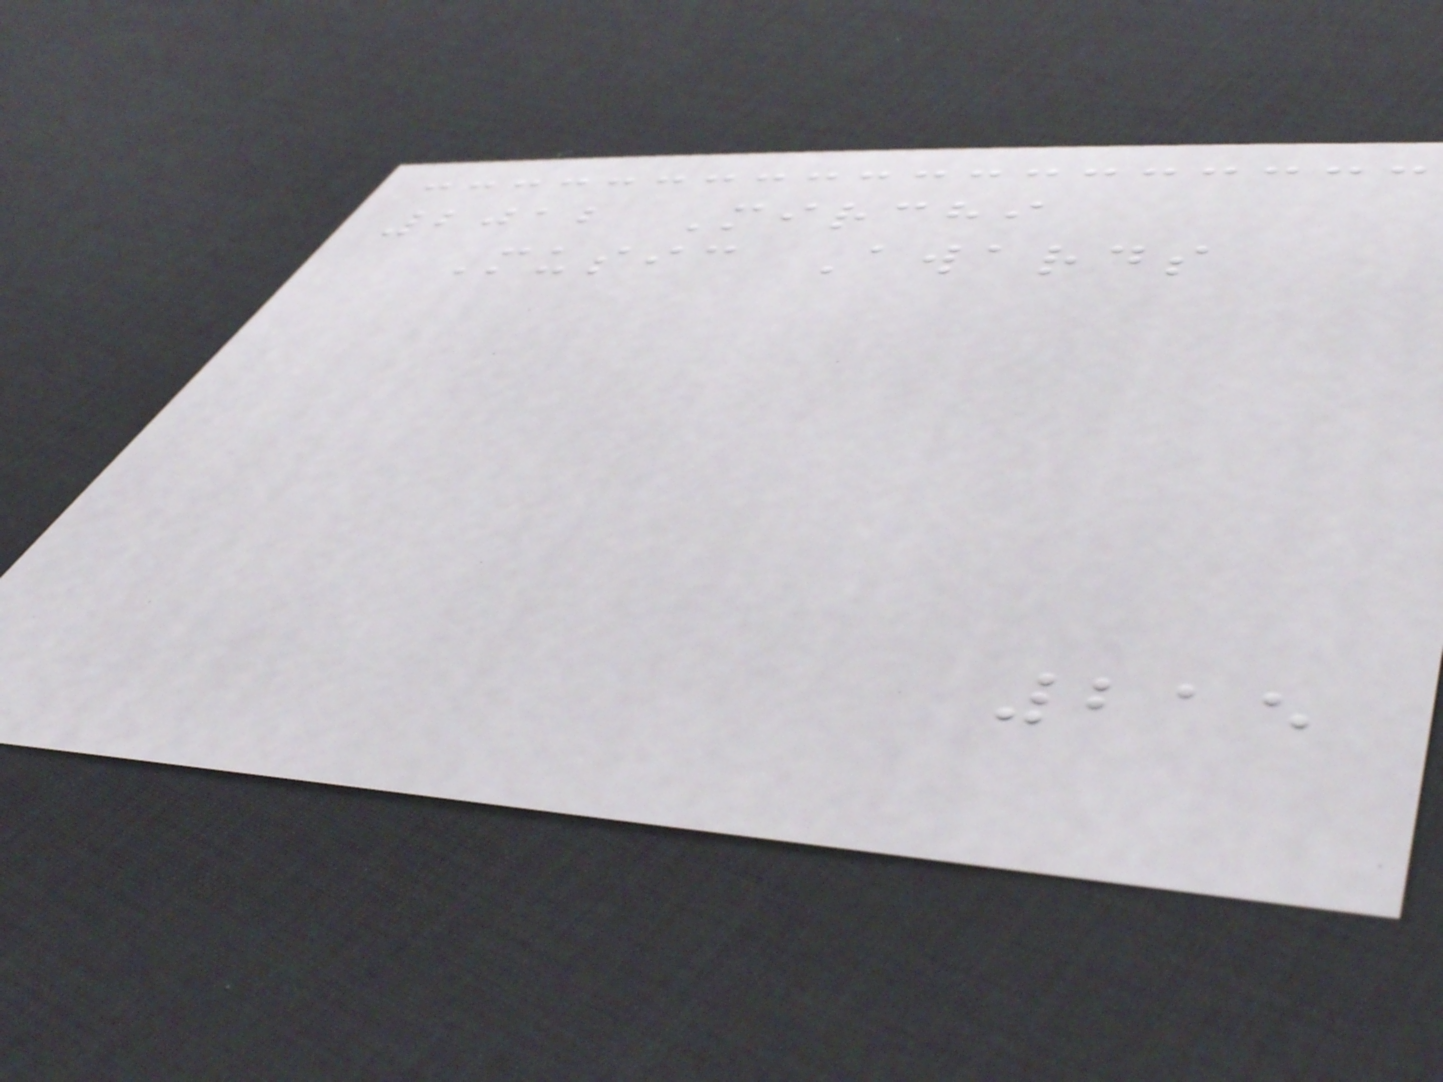2012 Mirchi
Music Awards
215
